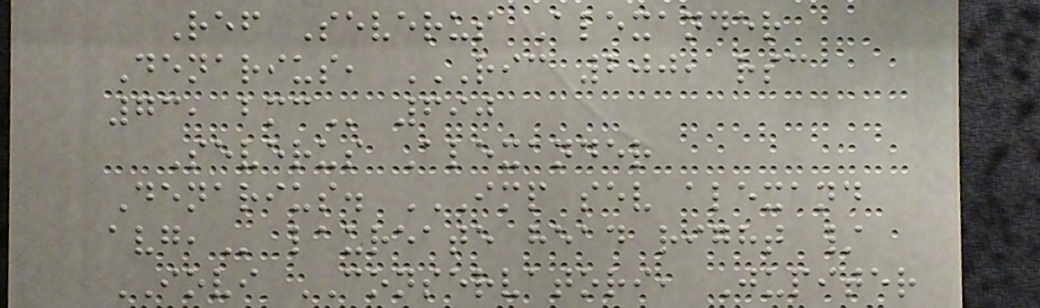Ref Severus Alexander
Denarius, RIC 200, RSC
73, BMC 690
Severus Alexander
Denarius. IMP SEV ALEXAND
AVG, laureate head right /
IOVI CONSERVATORI, Jupiter
